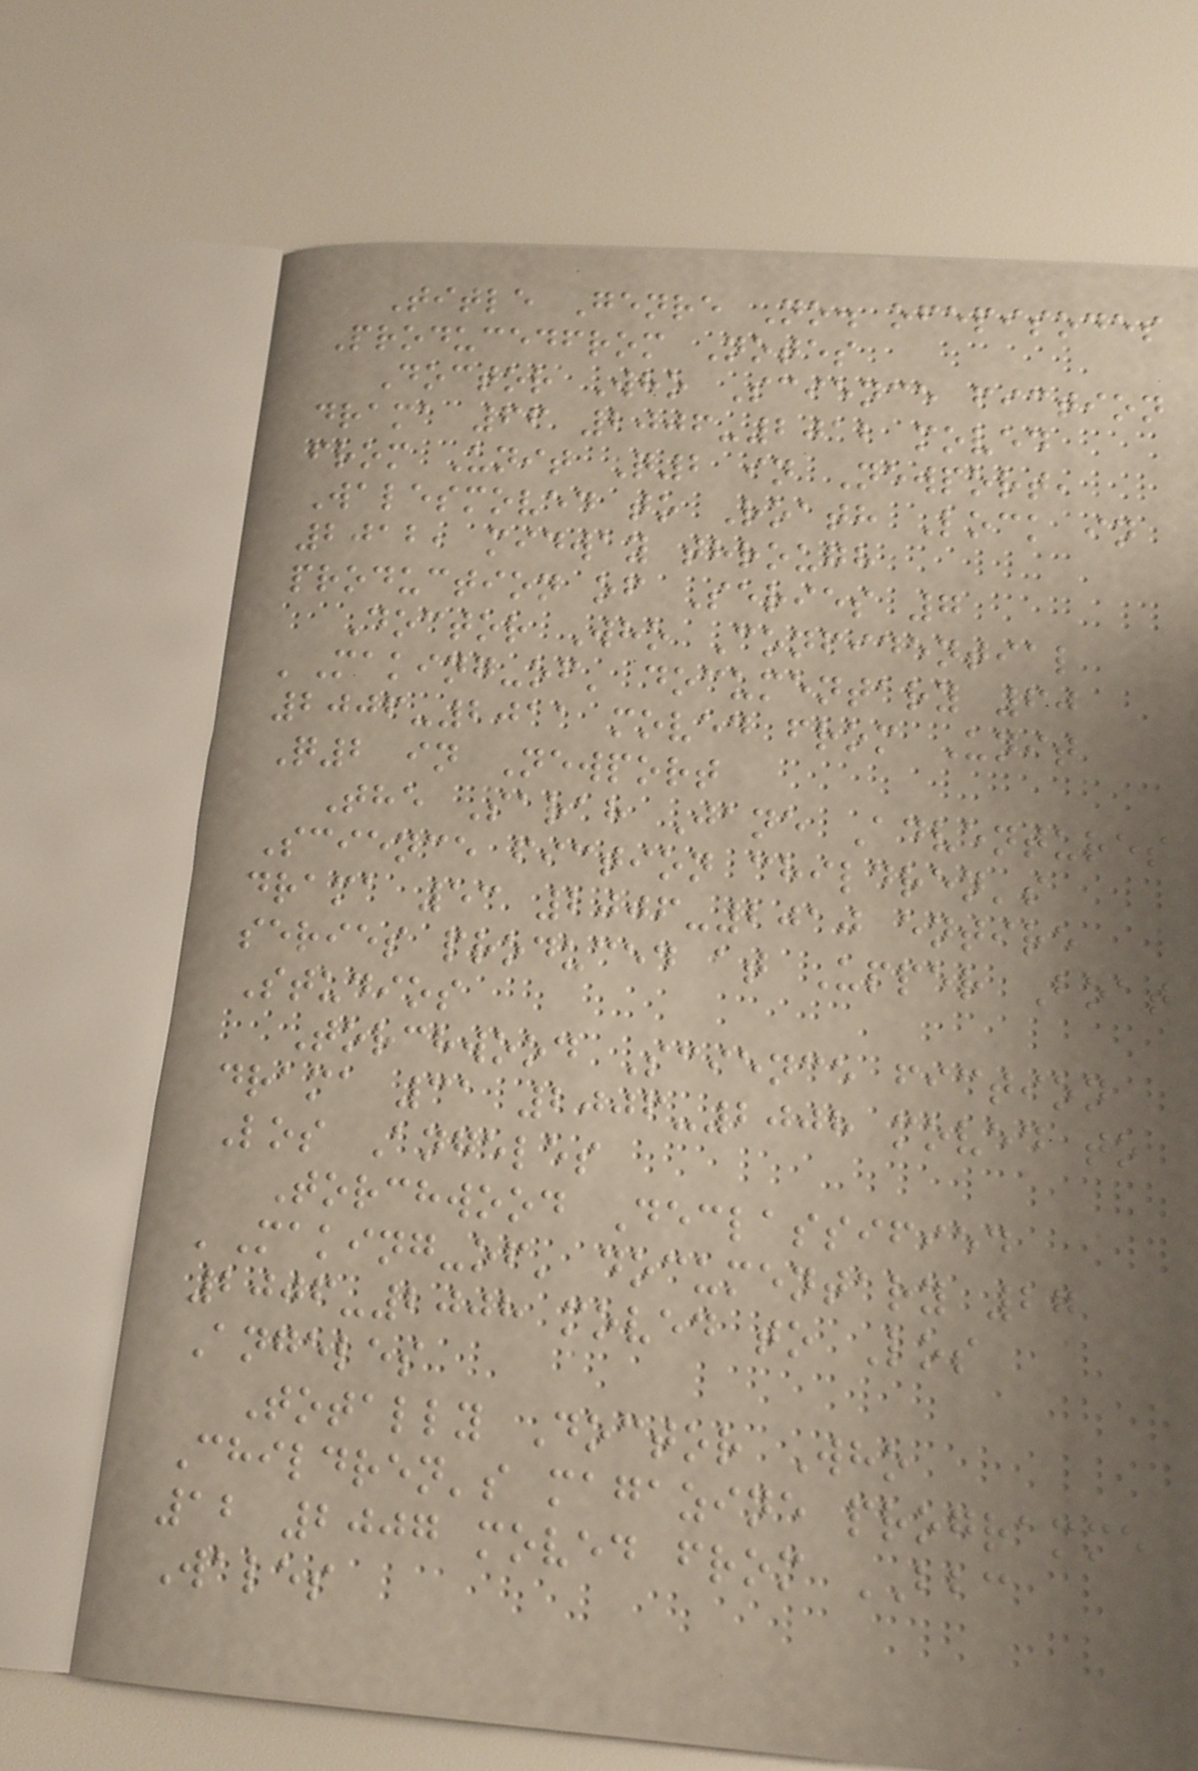Title Genre No. ofepisodes
Producedfrom Notes
Doctor Who Science fiction
drama 66 2006-2012 moved
from Unit Q2 in Newport,
Walesmoved to Roath Lock in
2012, midway through
production of Series 7
Doctor Who Confidential
'Making-of' documentary 60
2006-2011 moved from Unit
Q2 in Newport
The Sarah Jane Adventures
Science fiction children's
drama 53 2006-2010 entire
series produced at Upper Boat
Studios
Torchwood Science fiction
drama 31 2006-2008 moved to
Los Angeles
Torchwood Declassified
'Making-of' documentary 27
2006-2008 moved to Los
Angeles
Totally Doctor Who
Children's magazine programme
12 2007 moved from BBC
Wales
